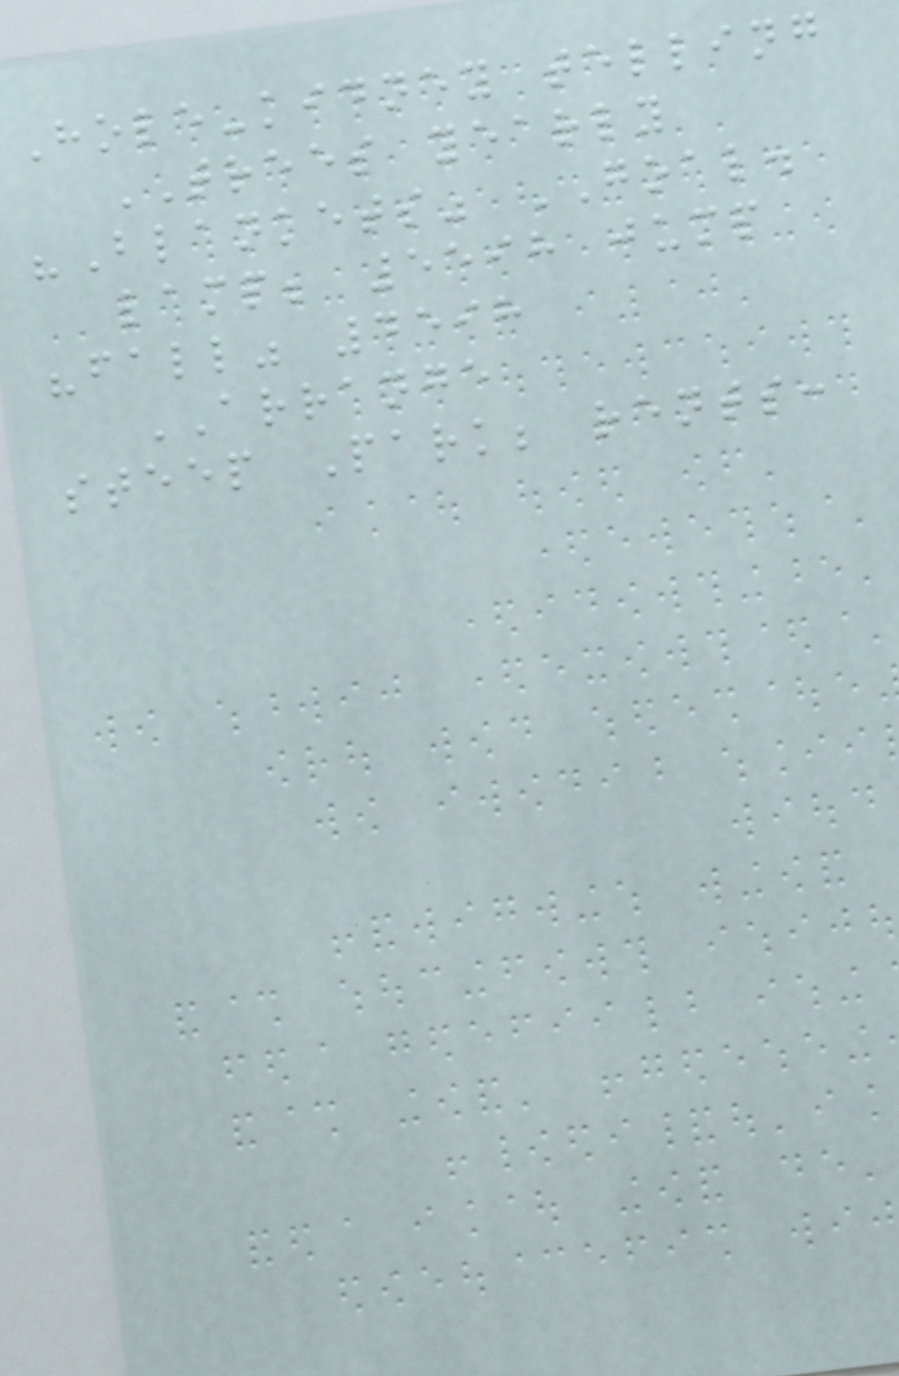Hole-kidney telling
TREES yearly
"Blankets" GOAL.
lamp; 5598 jump
"fall" 4598
ARRANGE
steep Park; rents:
